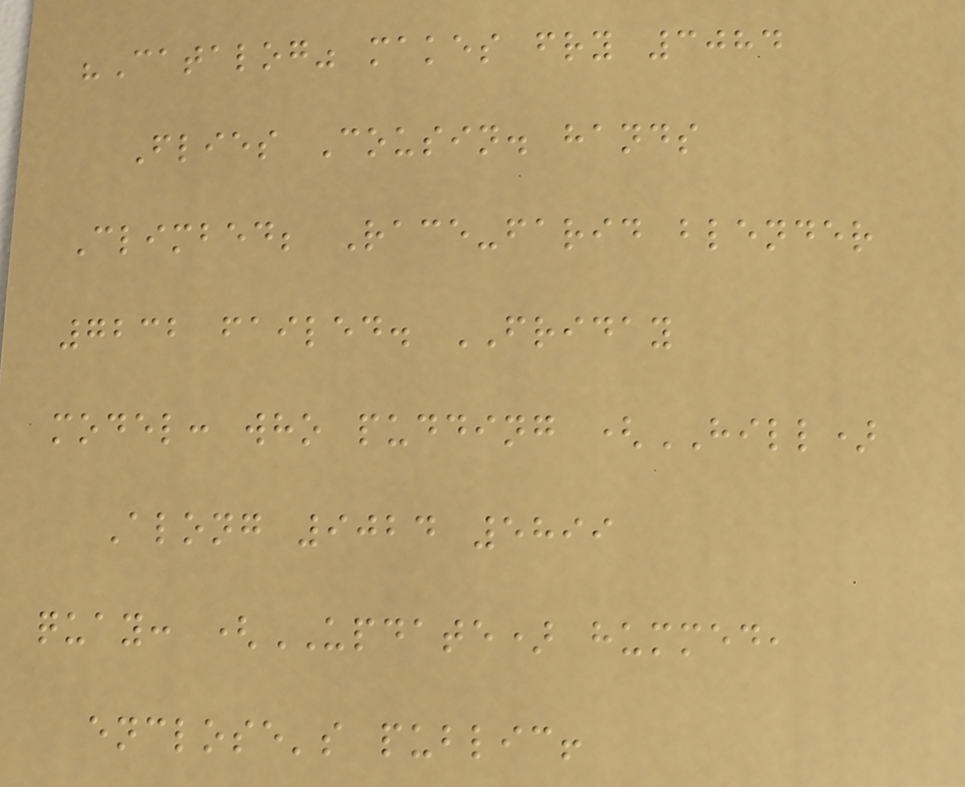"Catalog" makes fry 3084
Flies Cousin. hands
Climbed; Race-farid blender
7232 failed. FRIDAY
model: who pudding (HILL)
Along 9024 5899
quay: (UPDATE) hummed,
enclose's public!
